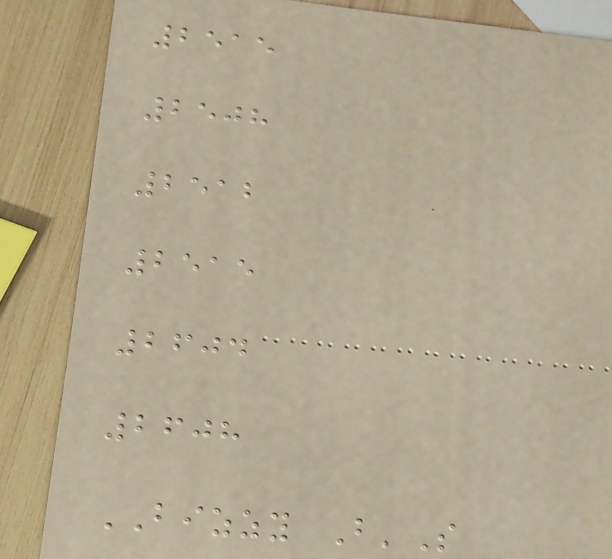2515
2508
2512
2515
2604
2608
BIZZY B'S
